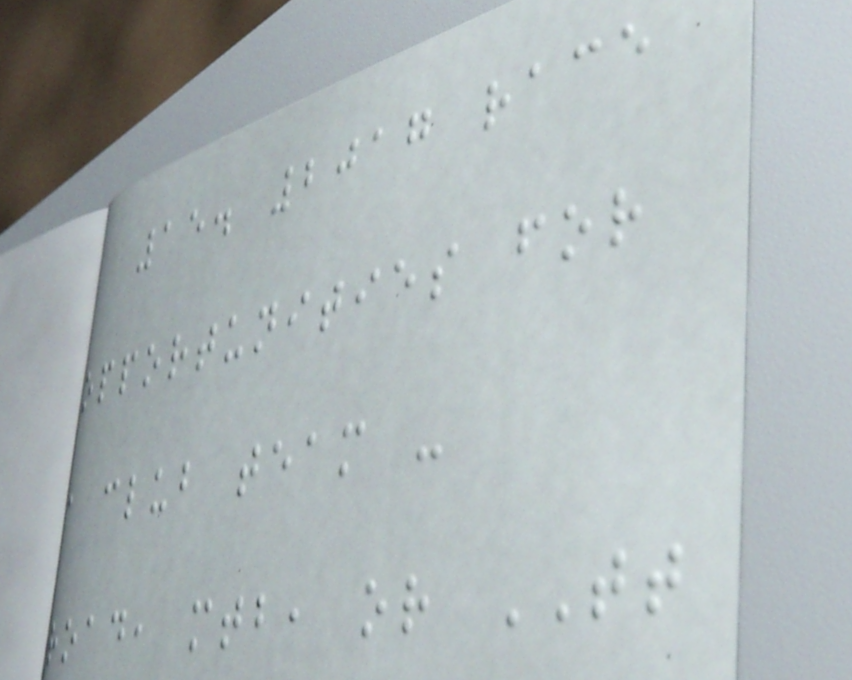15. 2017 race
opportunities for
a club team -
road, mtb, or TT
